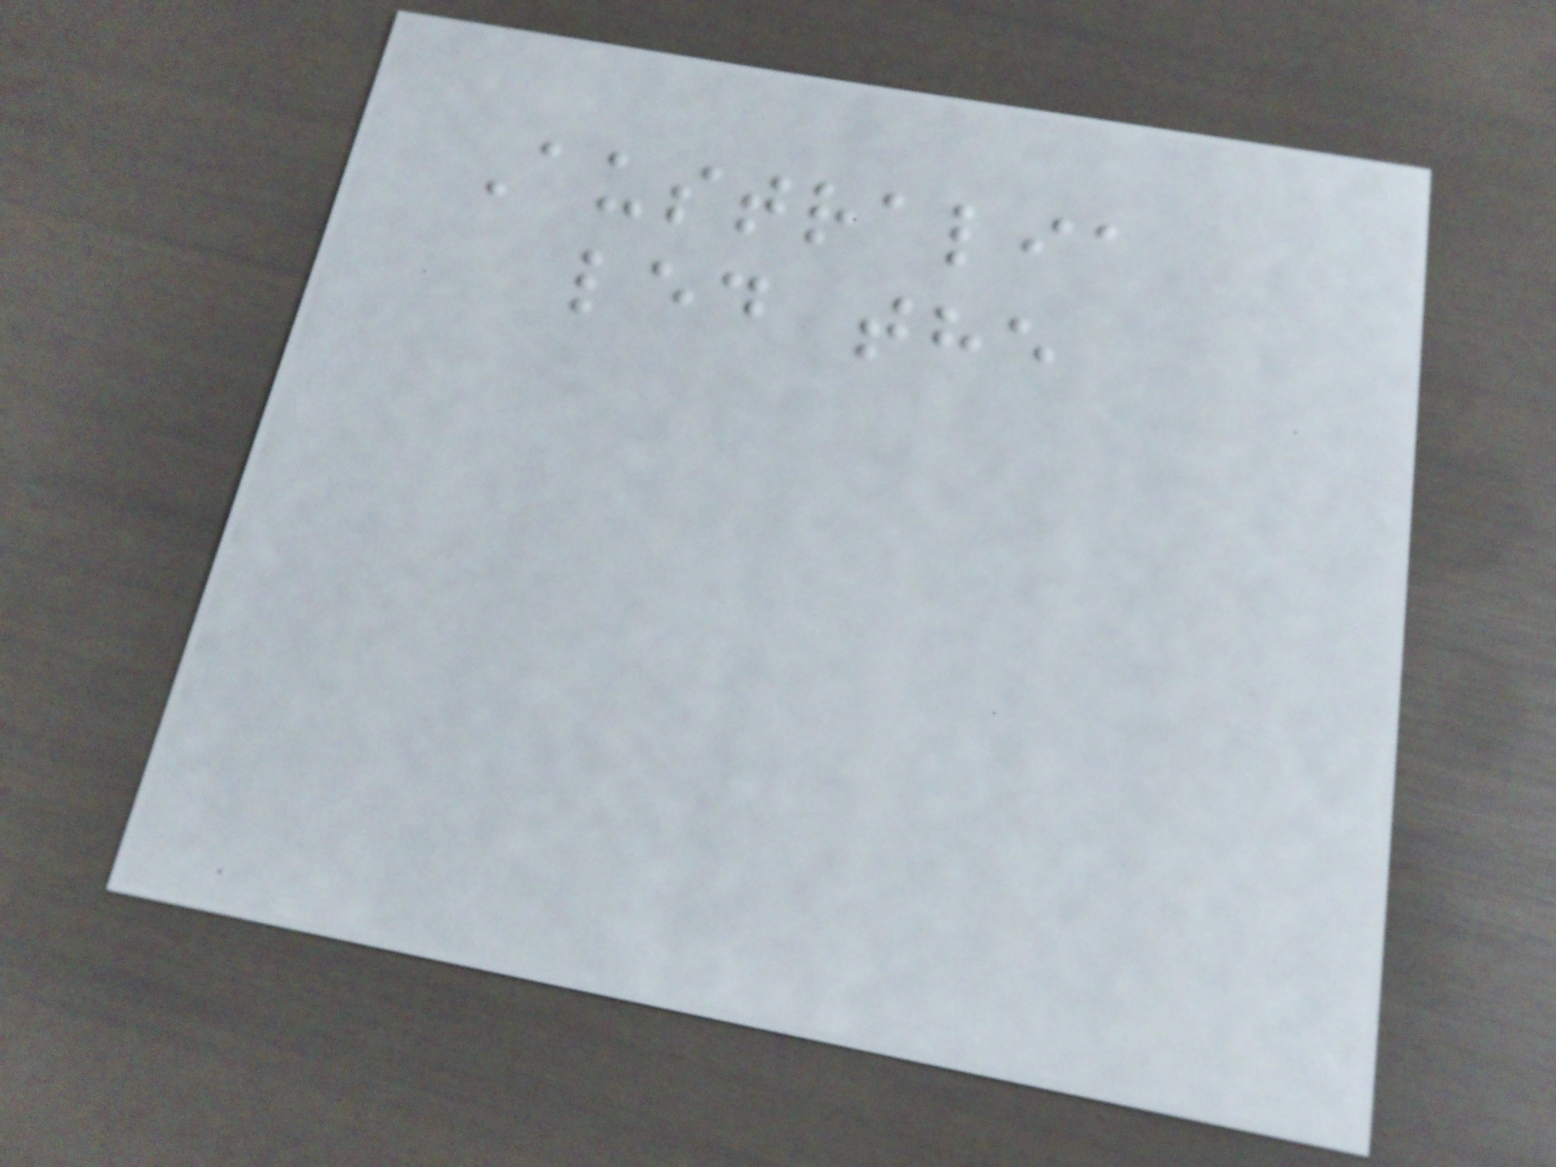Australia
led the
